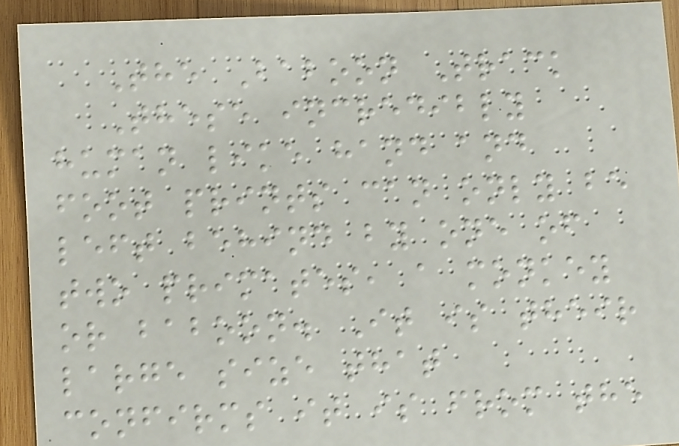The Baboon Track
These incredibly
human like hand and
foot prints can only be
left behind by one of
two primates, a monkey
or baboon. It is their
large size that
confirms it is from the
